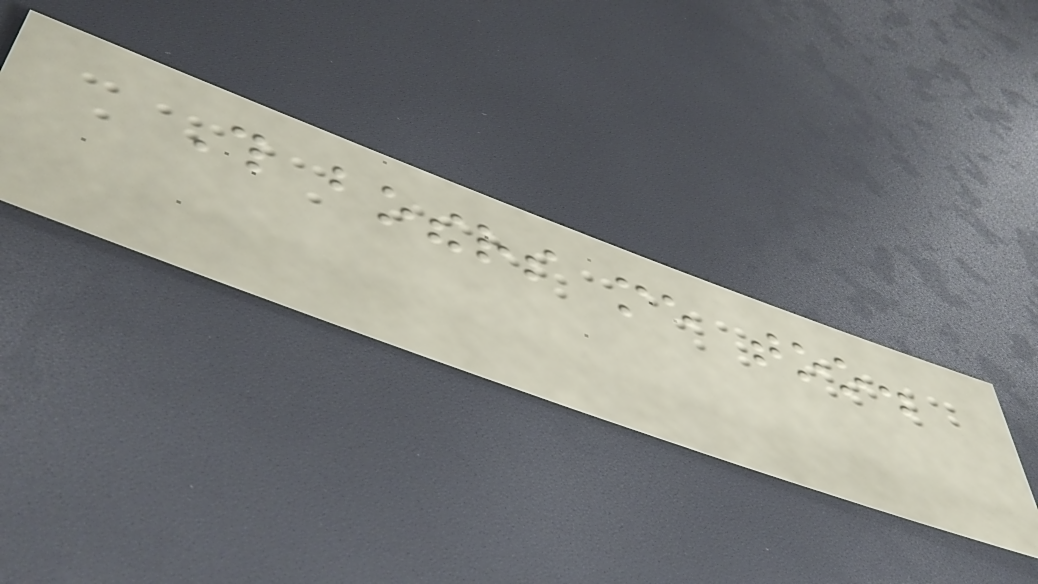This bothers me too.
